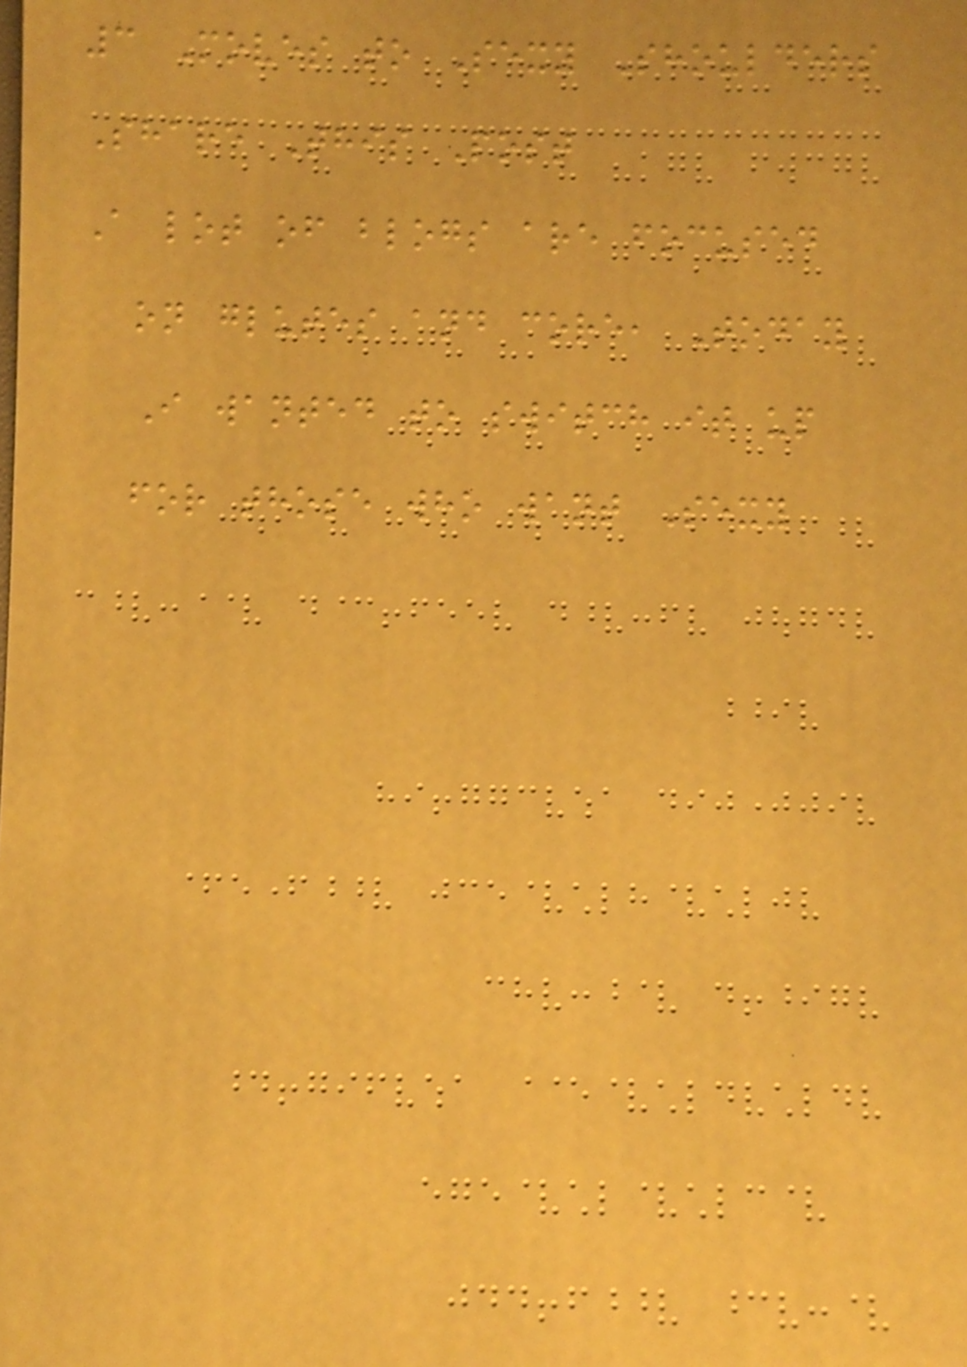3 Moves to Sexy Shoulders
Share This Post
A lot of blogs are focused
on glutes and core, Today
I wanted to switch it up
for those who want Sexy
